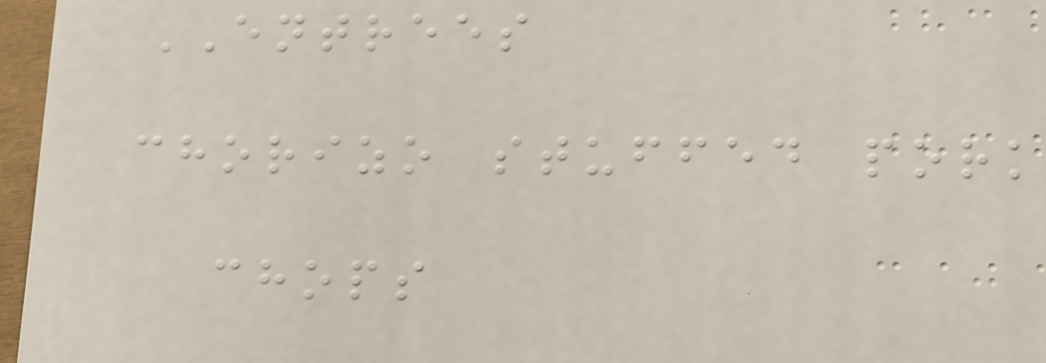ENTREES
chorizo stuffed pork
chops
